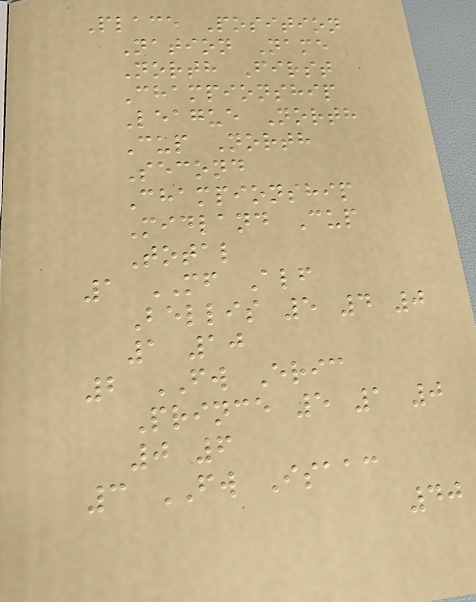Place Position
Nation Name
North First
Championship
League North
Cup North
Second
Championship
Midland Cup
Total
1 MF Alf
Bellis 5 4 0
1 10
2 FW Eric
Prince 5 1 0
0 6
3 FW Isaac
40
